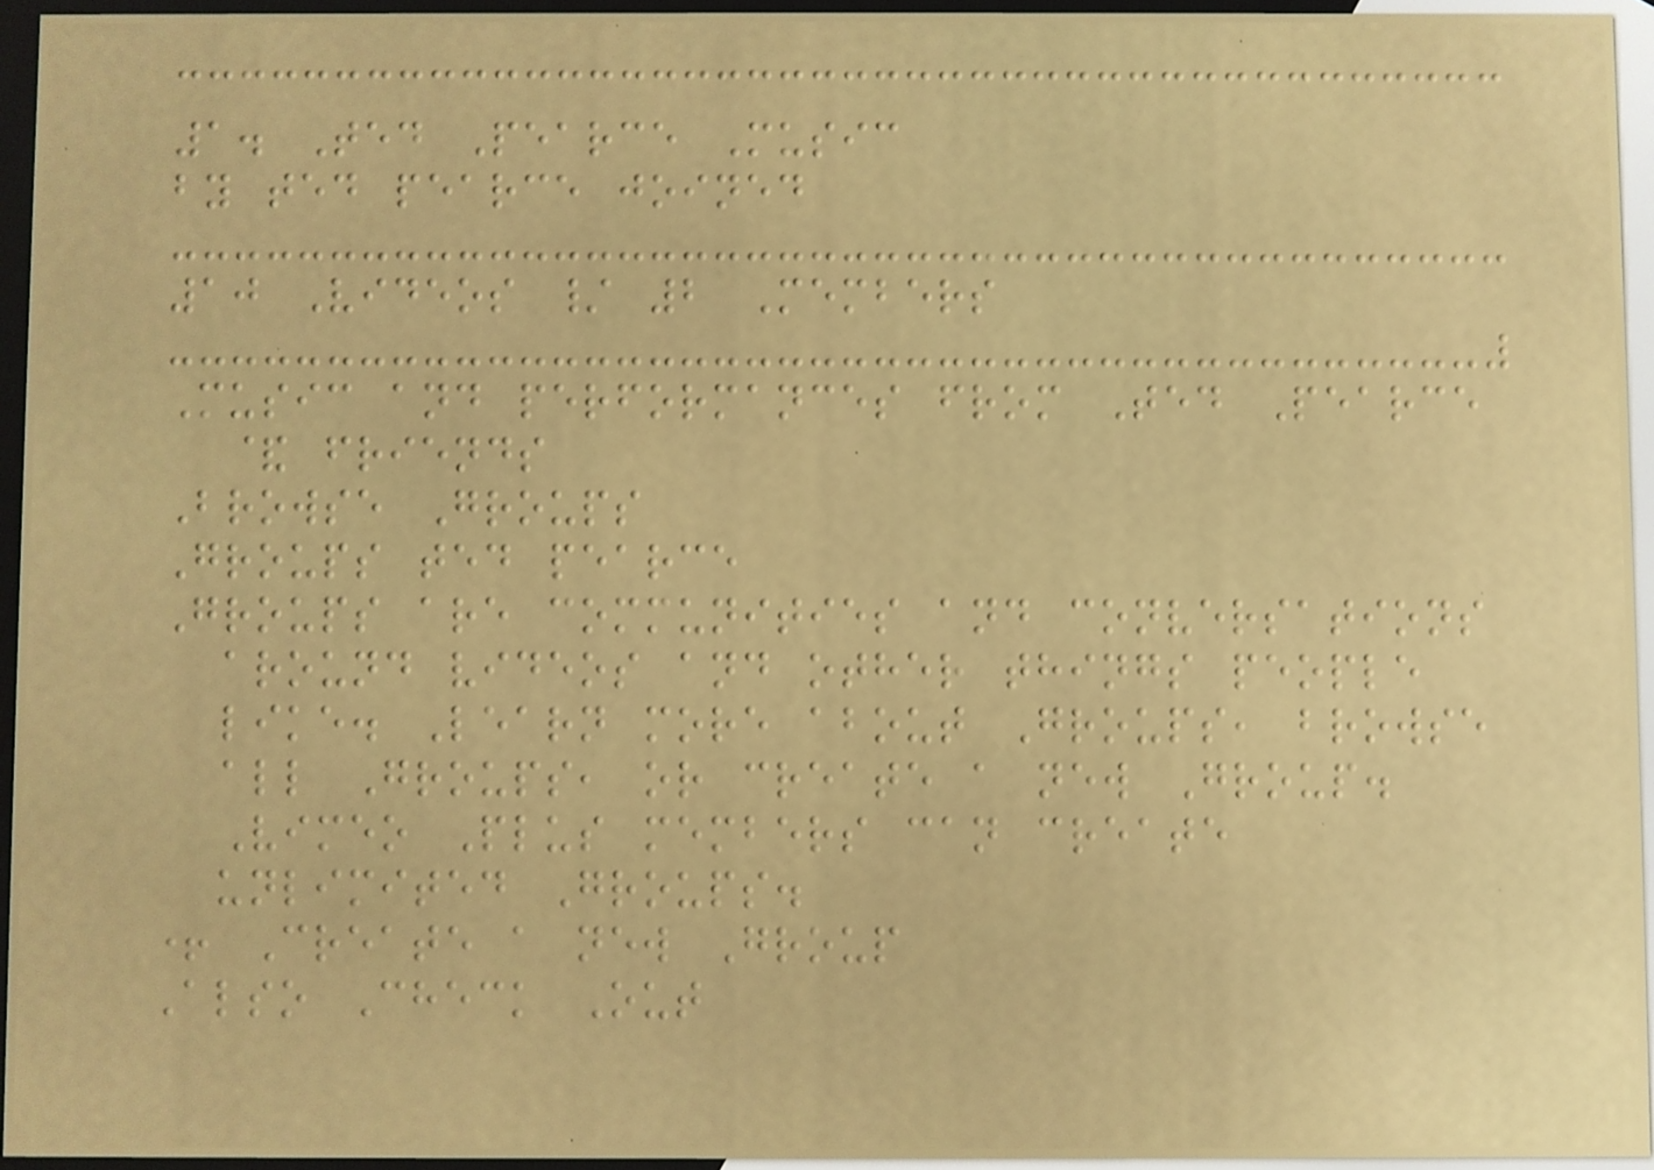1. Ted Pearce Music
by ted pearce joined
10 Videos / 2 Members
Music and performances from Ted Pearce
& friends
Browse Groups
Groups ted pearce
Groups are communities and conversations
around videos and other things people
like. Learn more about Groups, browse
all Groups, or create a new Group.
Vimeo Plus members can create
unlimited Groups.
+ Create a new Group
Also Check Out
